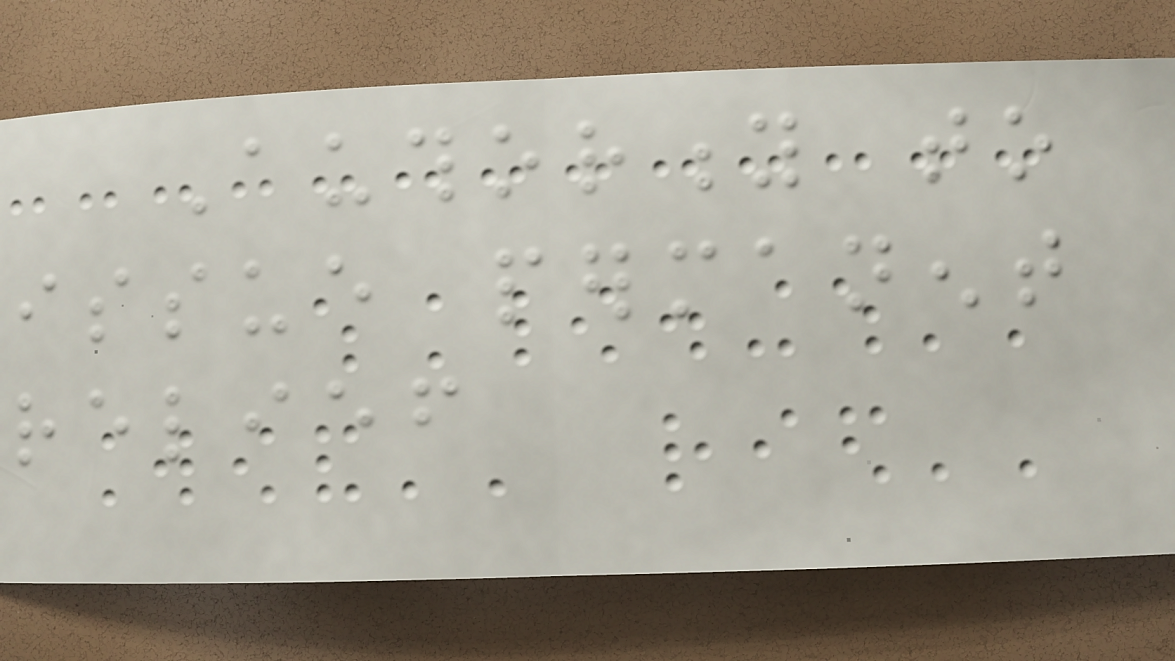Authority to
issue permanent
relief
